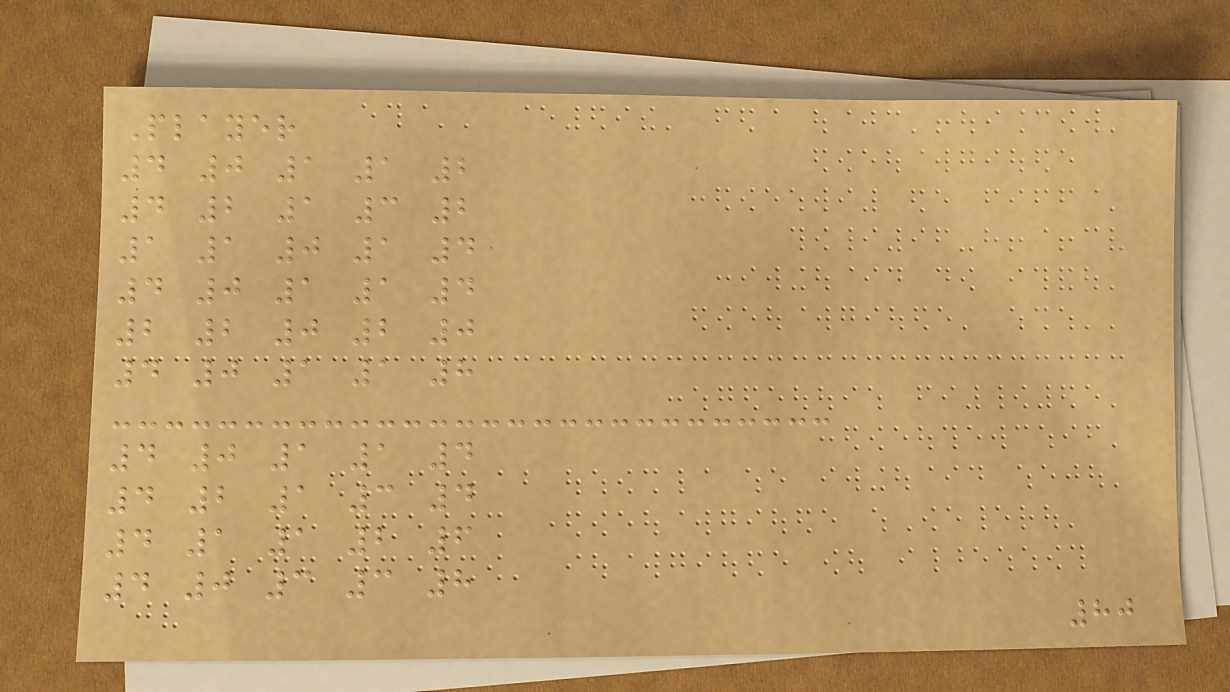Player
4 0 1 1 2
4 2 1 3 2
1 1 0 1 4
4 0 1 1 4
2 2 0 2 0
4 0 1 1 8
4 0 1 1 4
4 2 1 3 4
4 1 1 2 6
4 0 3 3 8
80
